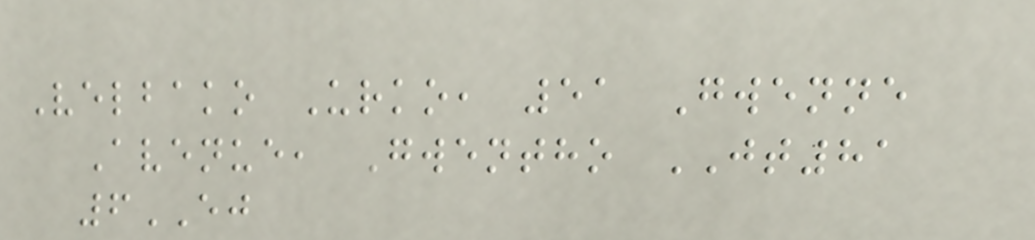Velbako Urko, 51 Gwenne
Avenue, Gwentho JT81
6EJ
